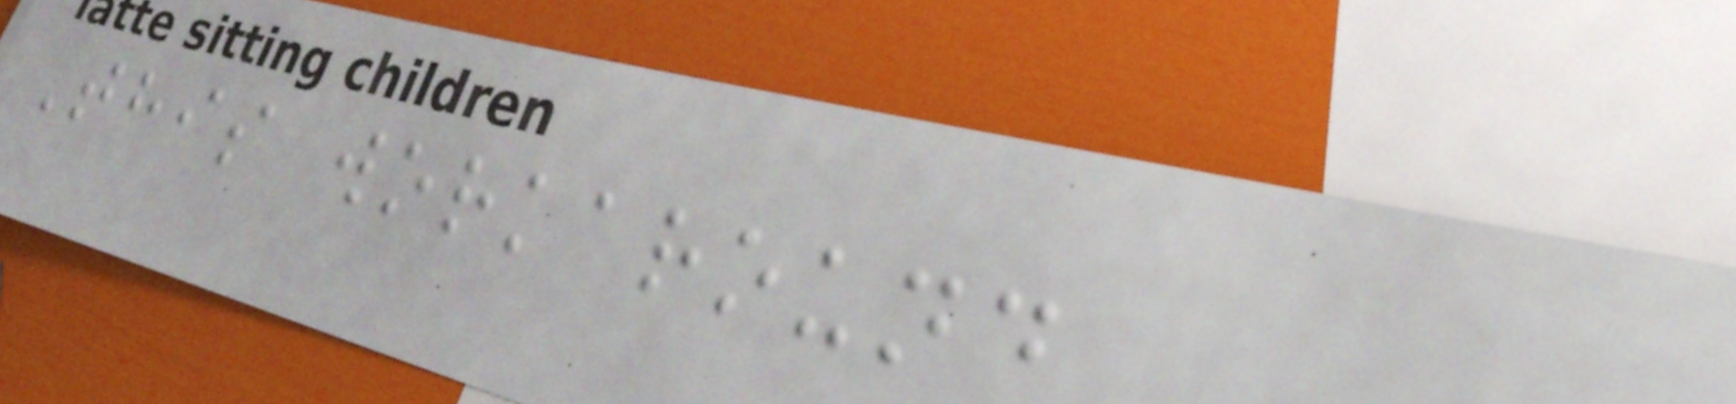This workaround
